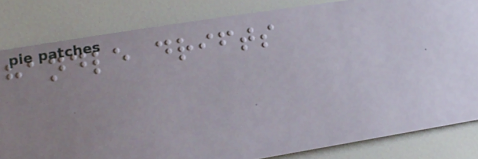handle drifts
